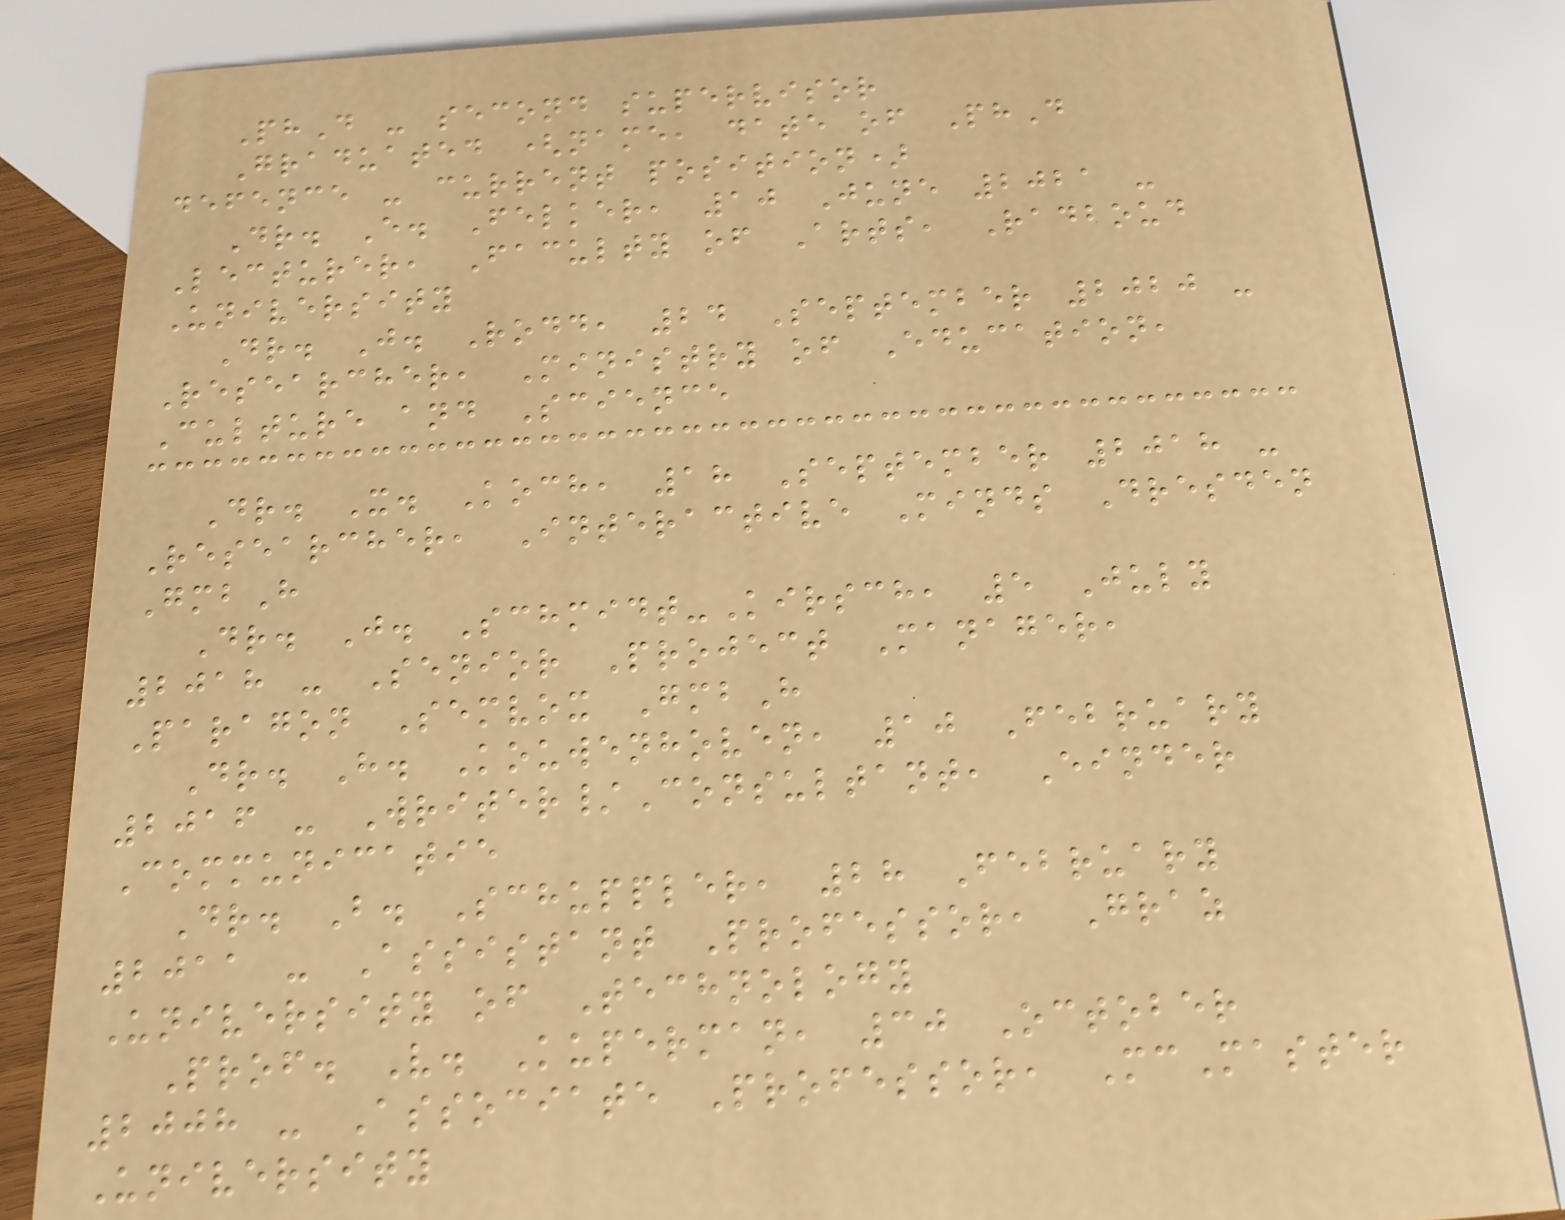PhD - second supervisor
Graduated (name, date of PhD
defence - current position)
Dr. E. Felker, 10 June 2021 -
Lecturer, Faculty of Arts, Radboud
University
Dr. J. Rodd, 24 September 2020 -
Researcher, Ministry of Education,
Culture and Science
Dr. X. Koch, 18 September 2018 -
Researcher, Interactive Minds Dresden
GmbH
Dr. J. Schmidt-Kirsch, 5 July
2018 - Senior Project Manager,
Paragon Semvox GmbH
Dr. H. Kouwenhoven, 10 February
2016 - Writer/Consultant, Einder
Communicatie
Dr. B. Schuppler, 28 February
2011 - Assistant Professor, Graz
University of Technology
Prof. V. Kuperman, 30 October
2008 - Associate Professor, McMaster
University
